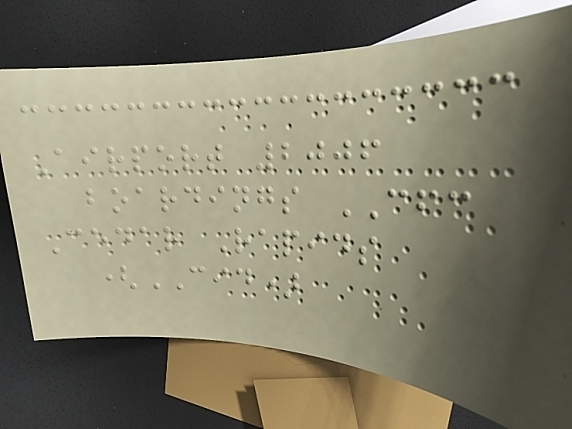Airport 2006
boardings CFC
Cedar Rapids
(CID)
